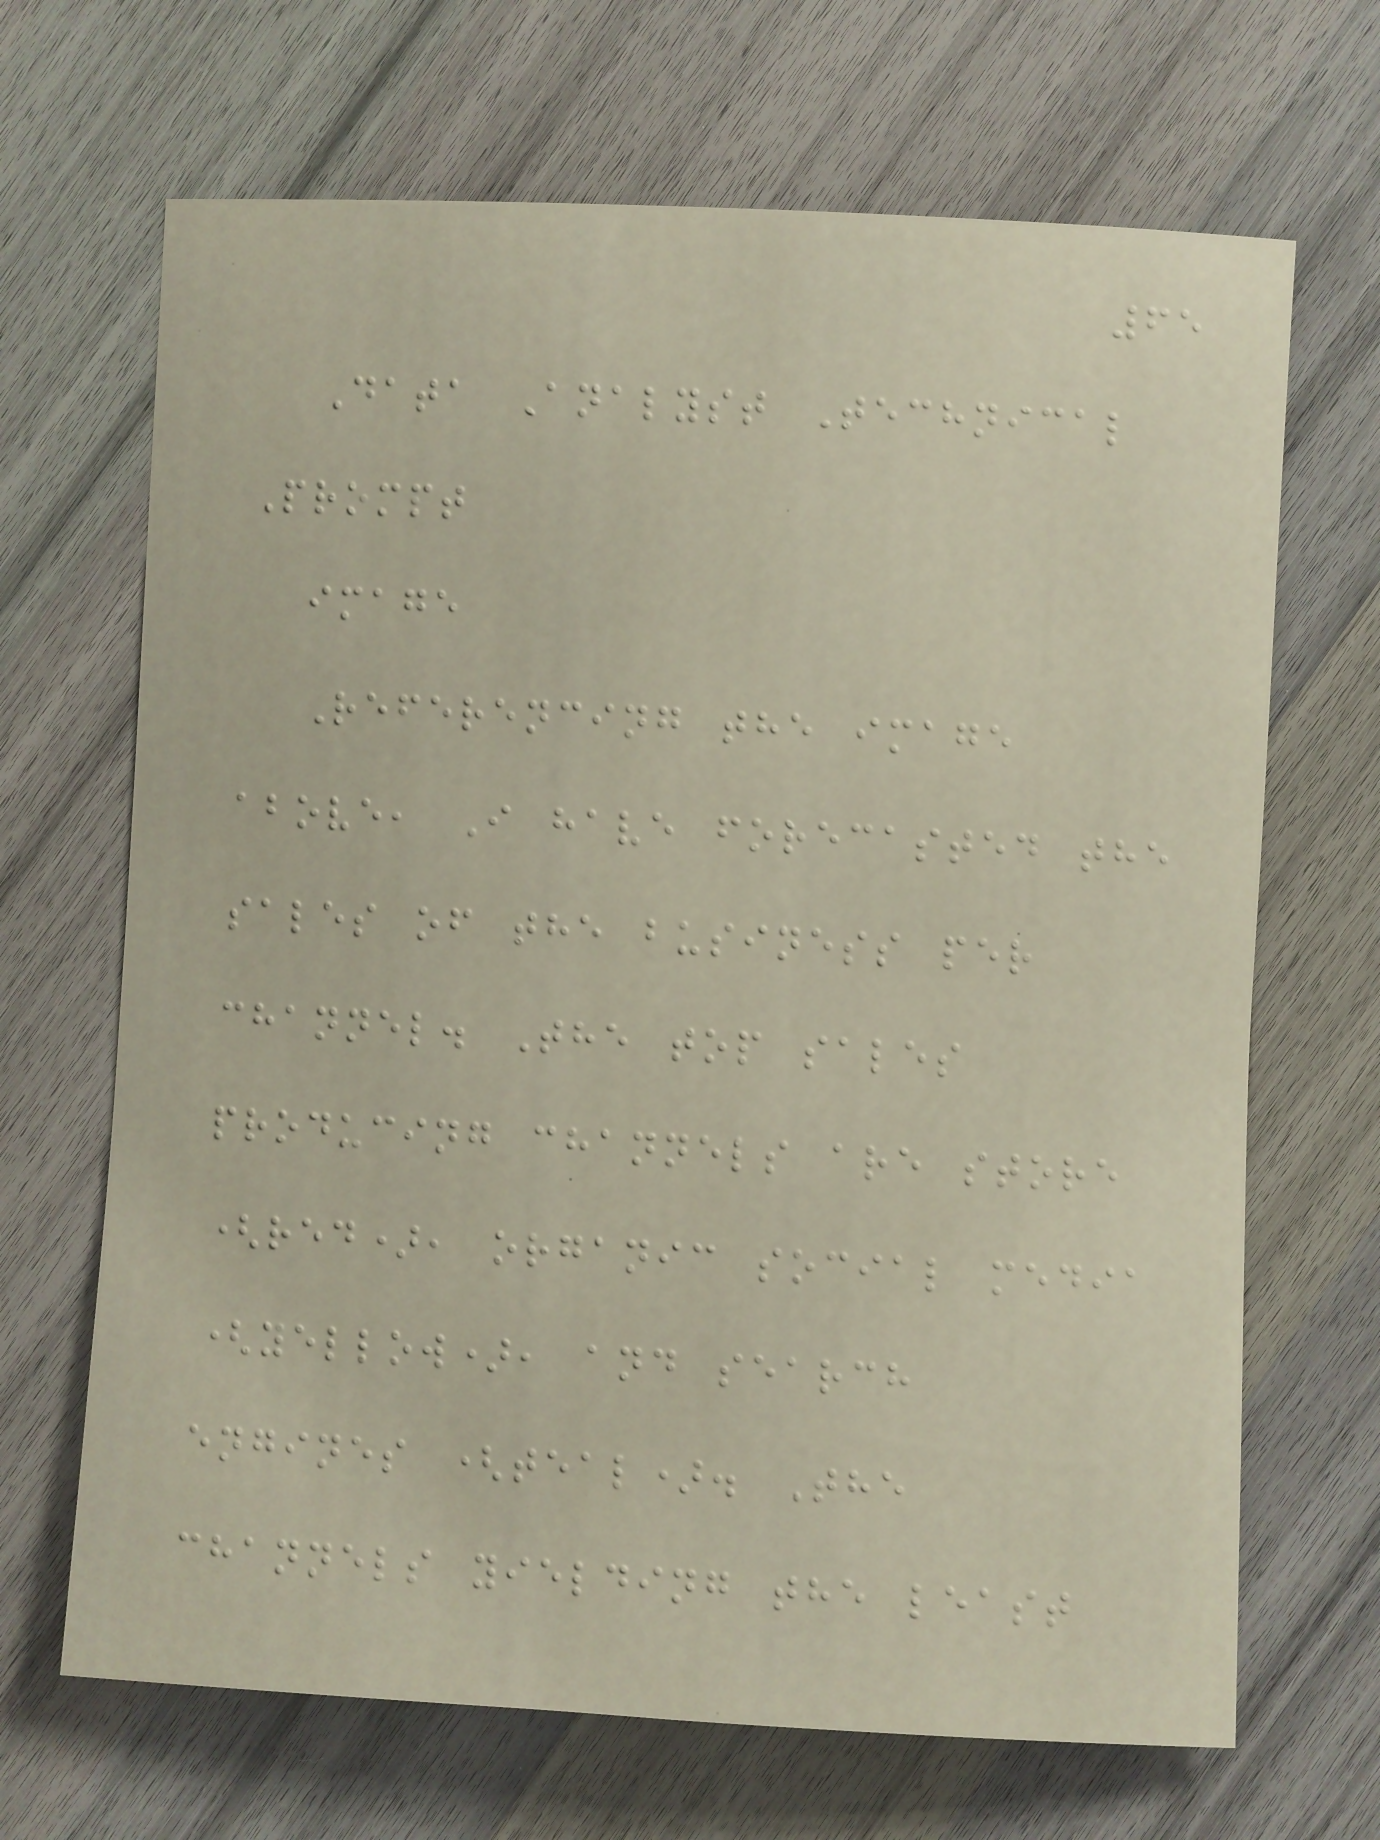65
Data Analyst Technical
Prompt
image
Referencing the image
above, I have forecasted the
sales of the business per
channel. The top sales
producing channels are store
(red), organic social media
(yellow), and search
engines (teal). The
channels yielding the least
